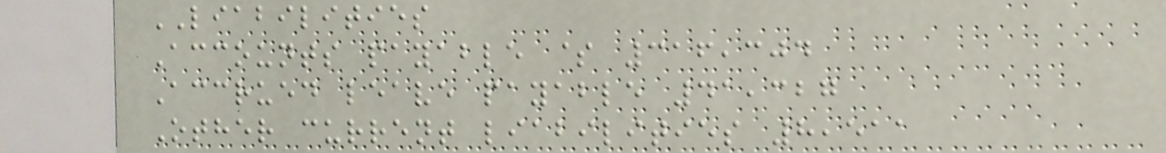LIABILITIES
Accounts payable $ 316,304
Accrued leave payable 41,327
Other current liabilities 8,511
